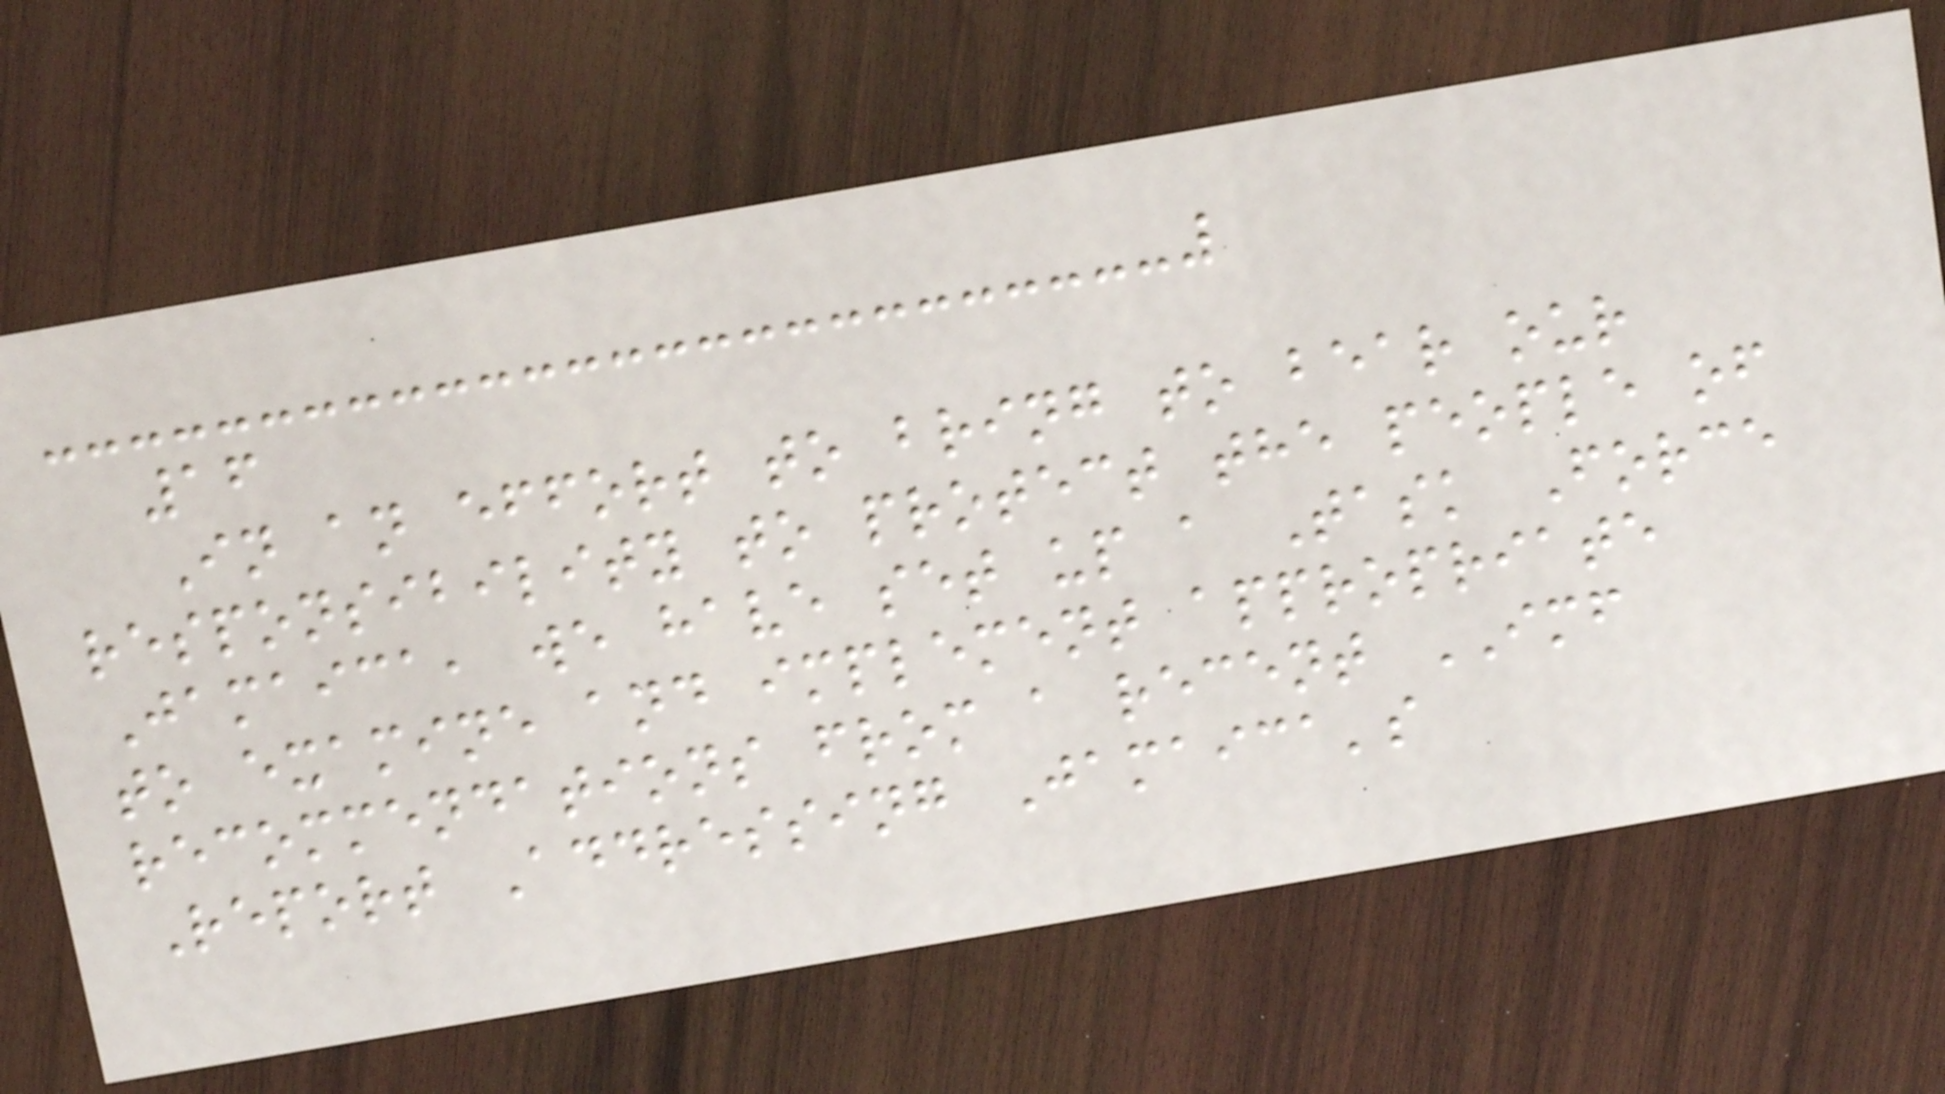16
In an effort to bring to bear our
responsibility to protect the people of
Jamaica, we have set up a Task Force
to examine and implement appropriate
recommendations from a recent IMF
Report Addressing Jamaica's
